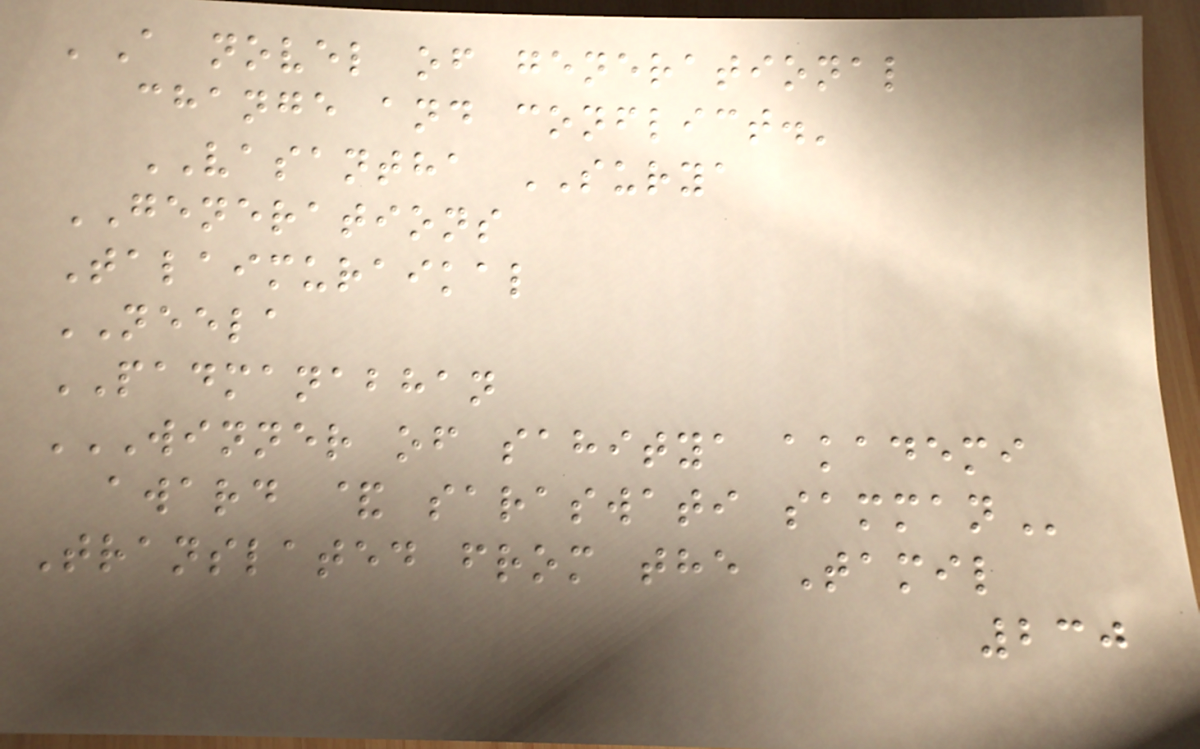'A novel of generational
change and conflict.'
VASANTHA SURYA
GENERATIONS
Talaimuraikal
NEELA
PADMANABHAN
WINNER OF SAHITYA AKADEMI
AWARD & SARASWATI SAMMAN
Translated from the Tamil
230
